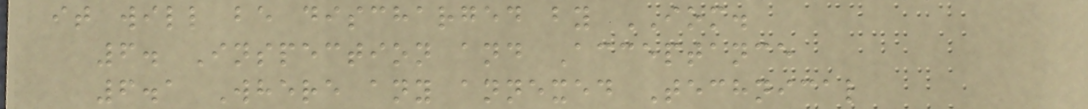it will be discharged by IOM.
6. Inspection and Acceptance
6.1 Where any annexed Technical
